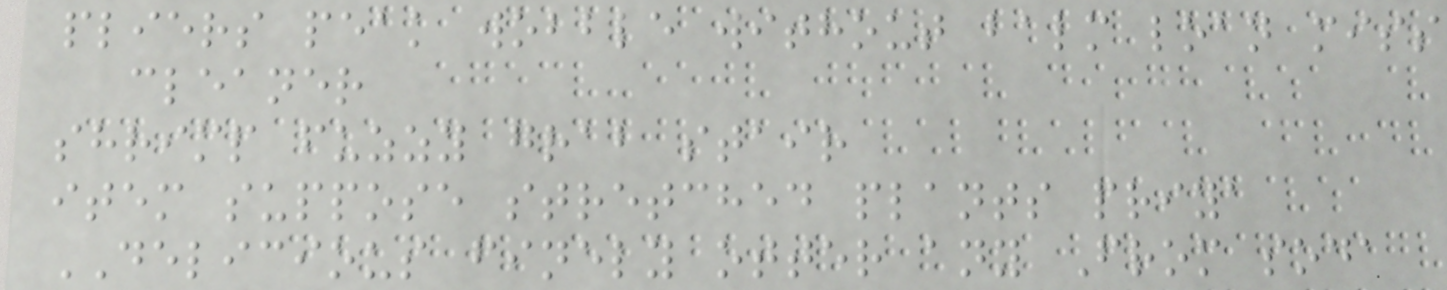pliers peak wobble without balm loan miss
cleaner
shrimp fuzzy grab stair
item suppose stretched plants priya
DELICIOUS finely otter any From soda
